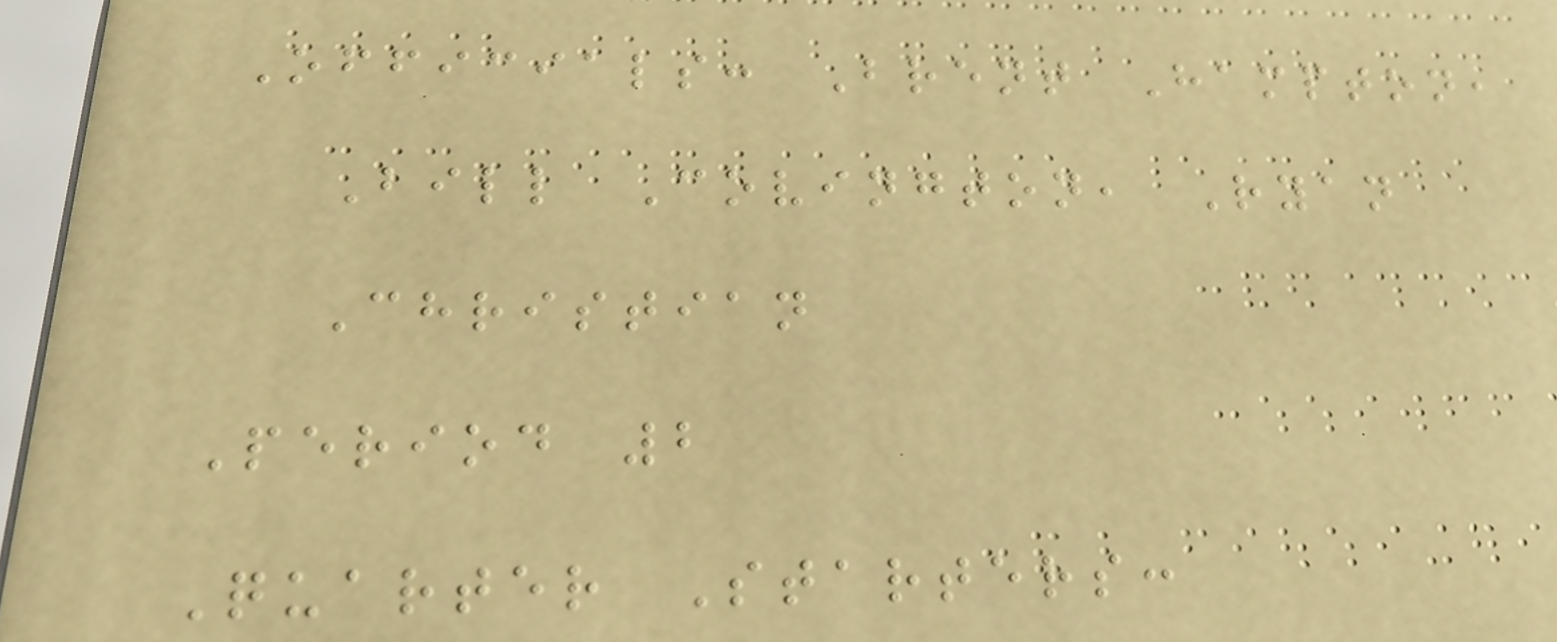Officials: Brent Hampton,
Bill Covington, Ryan
Christian
Period 2
Quarter Starters:
